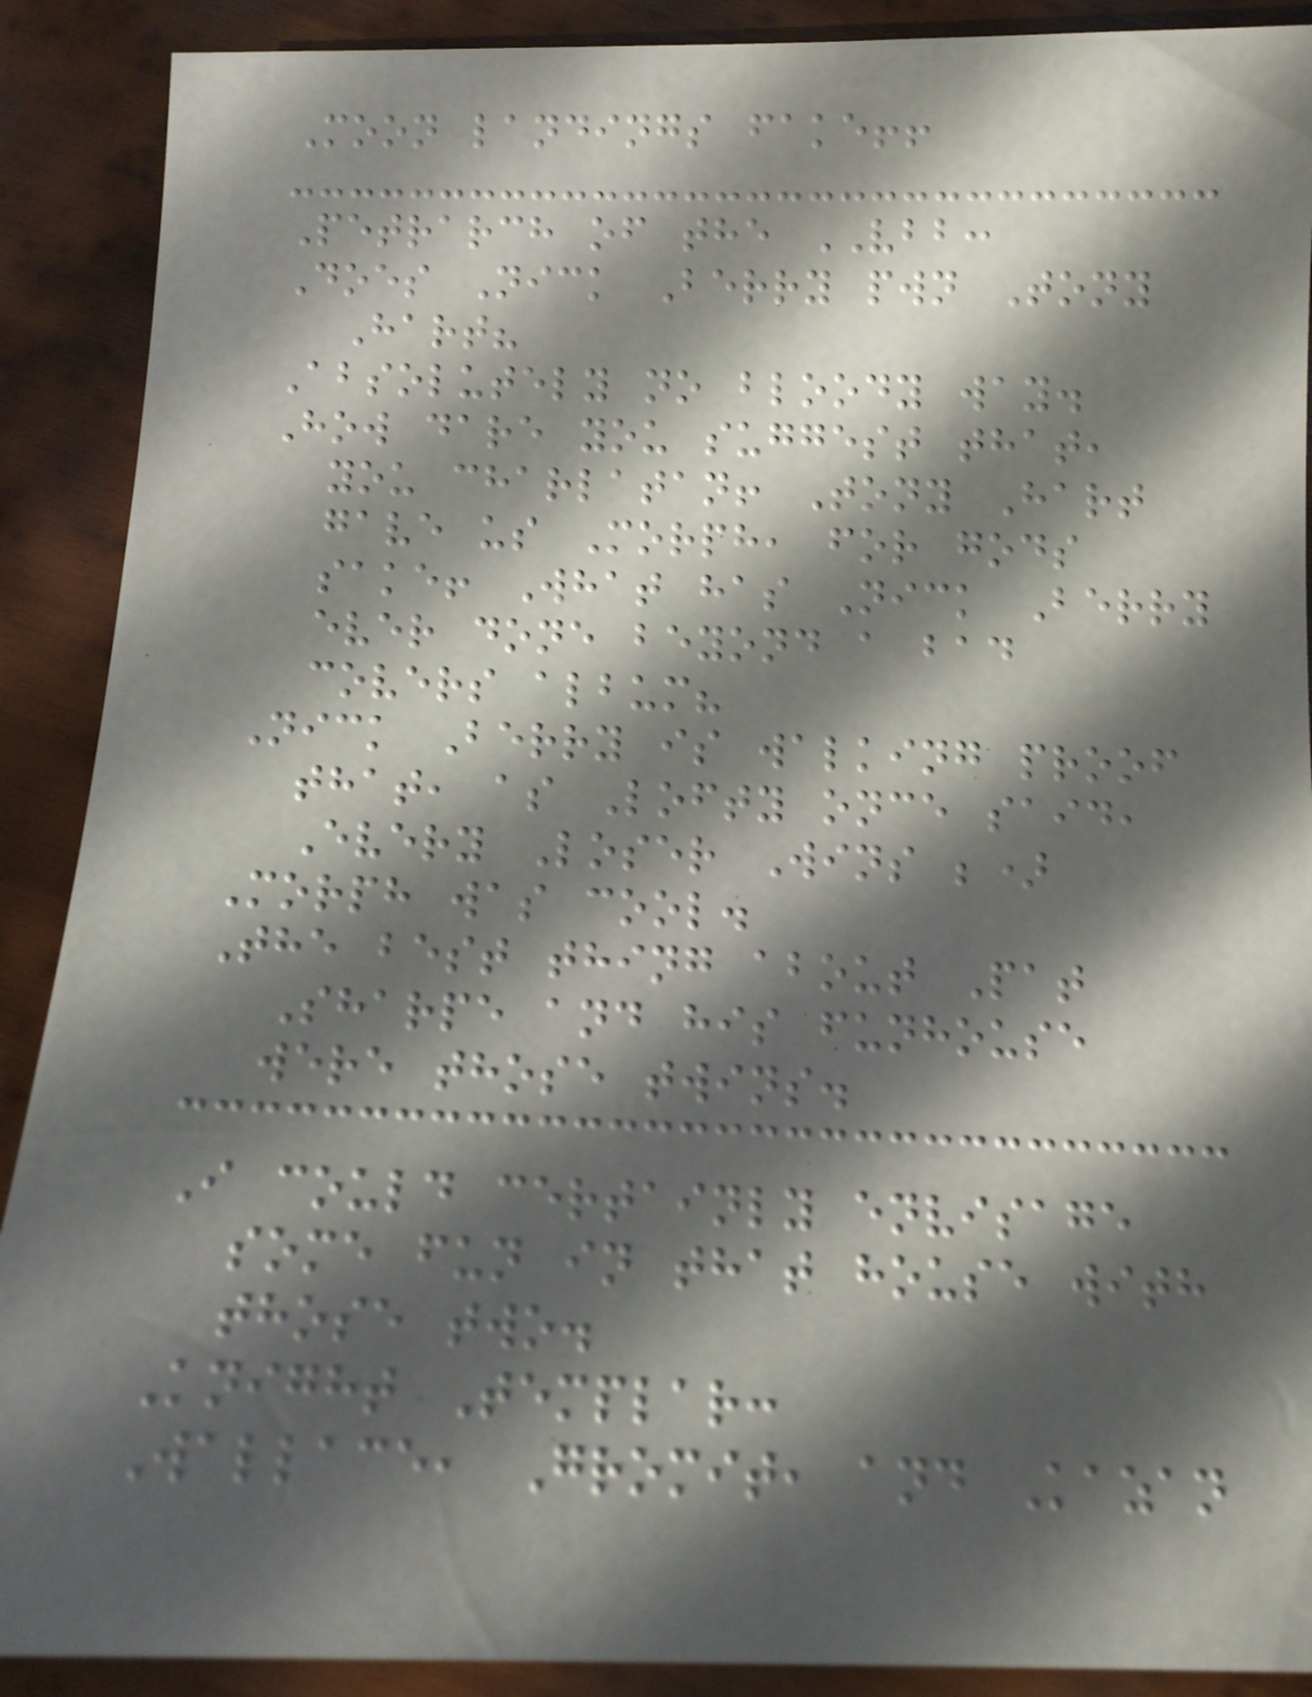Moon landings fake!!
Petrarch of the VBB:
Does Nick Berry pwn Tony
Hart?
Absolutely no bloody way.
How dare you suggest that,
you charlatan! Tony Hart
gave us Morph, for gods
sake! What has Nick Berry
ever done beyond a bad
covers album?
Nick Berry is walking proof
that, as Lofty once said,
Every Loser Wins ;)
Morph was cool.
The best thing about Pat
Sharpe and his funhouse
were those twins.
I could certainly envisage
some fun in that house with
those two.
Knight Templar:
Wallace, Gromit, and Kazan
